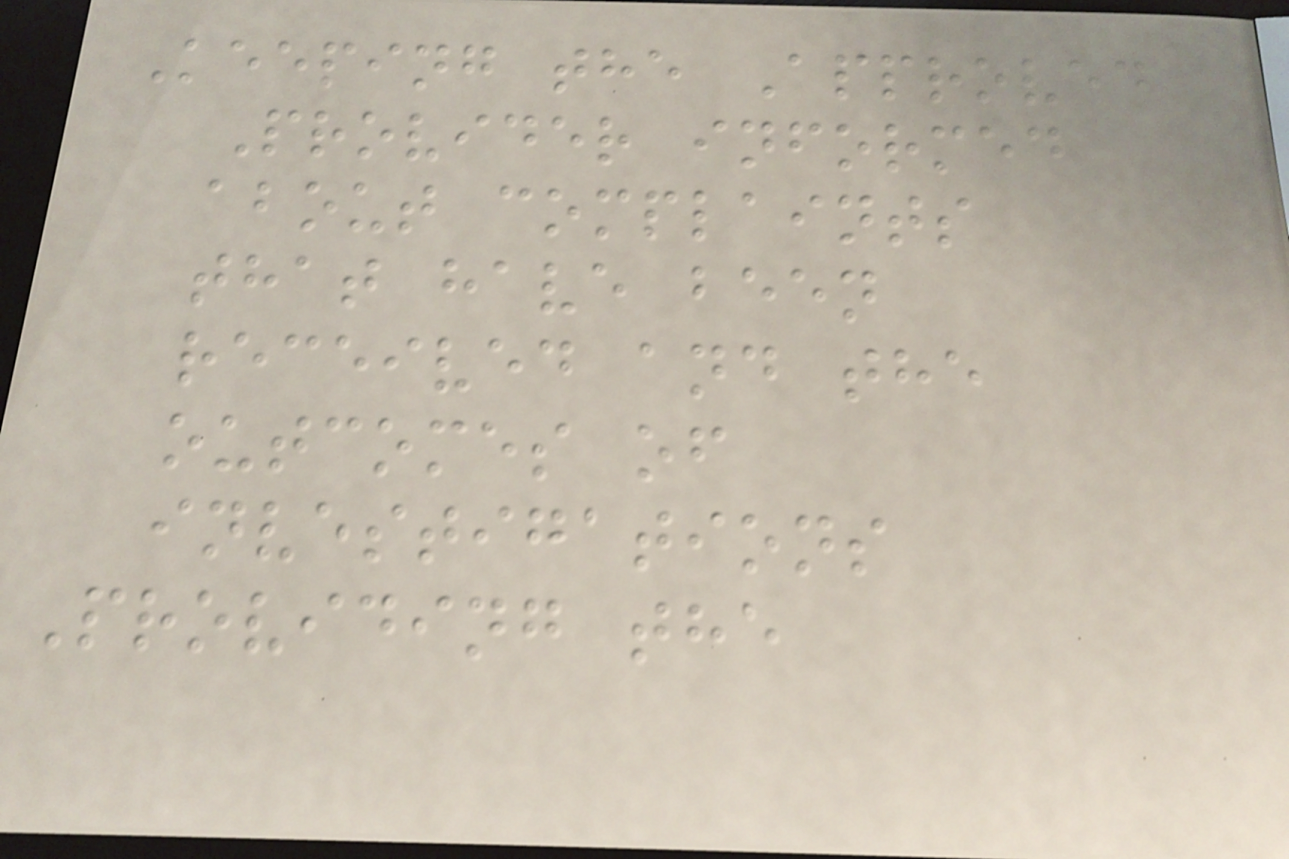Keeping the Approved
Provider informed
about complaints
that have been
received and the
outcomes of
investigations
Providing the
